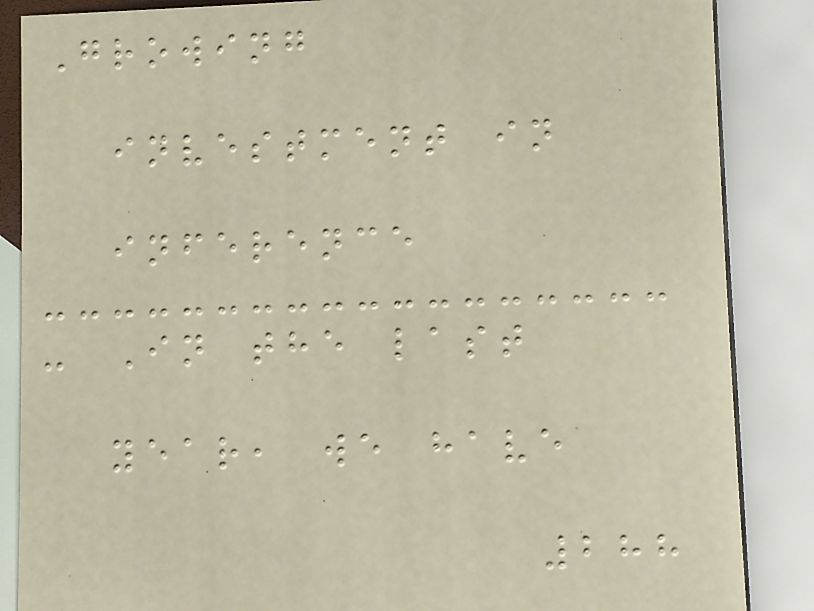Growing
investment in
inference
- In the last
year, we have
288
